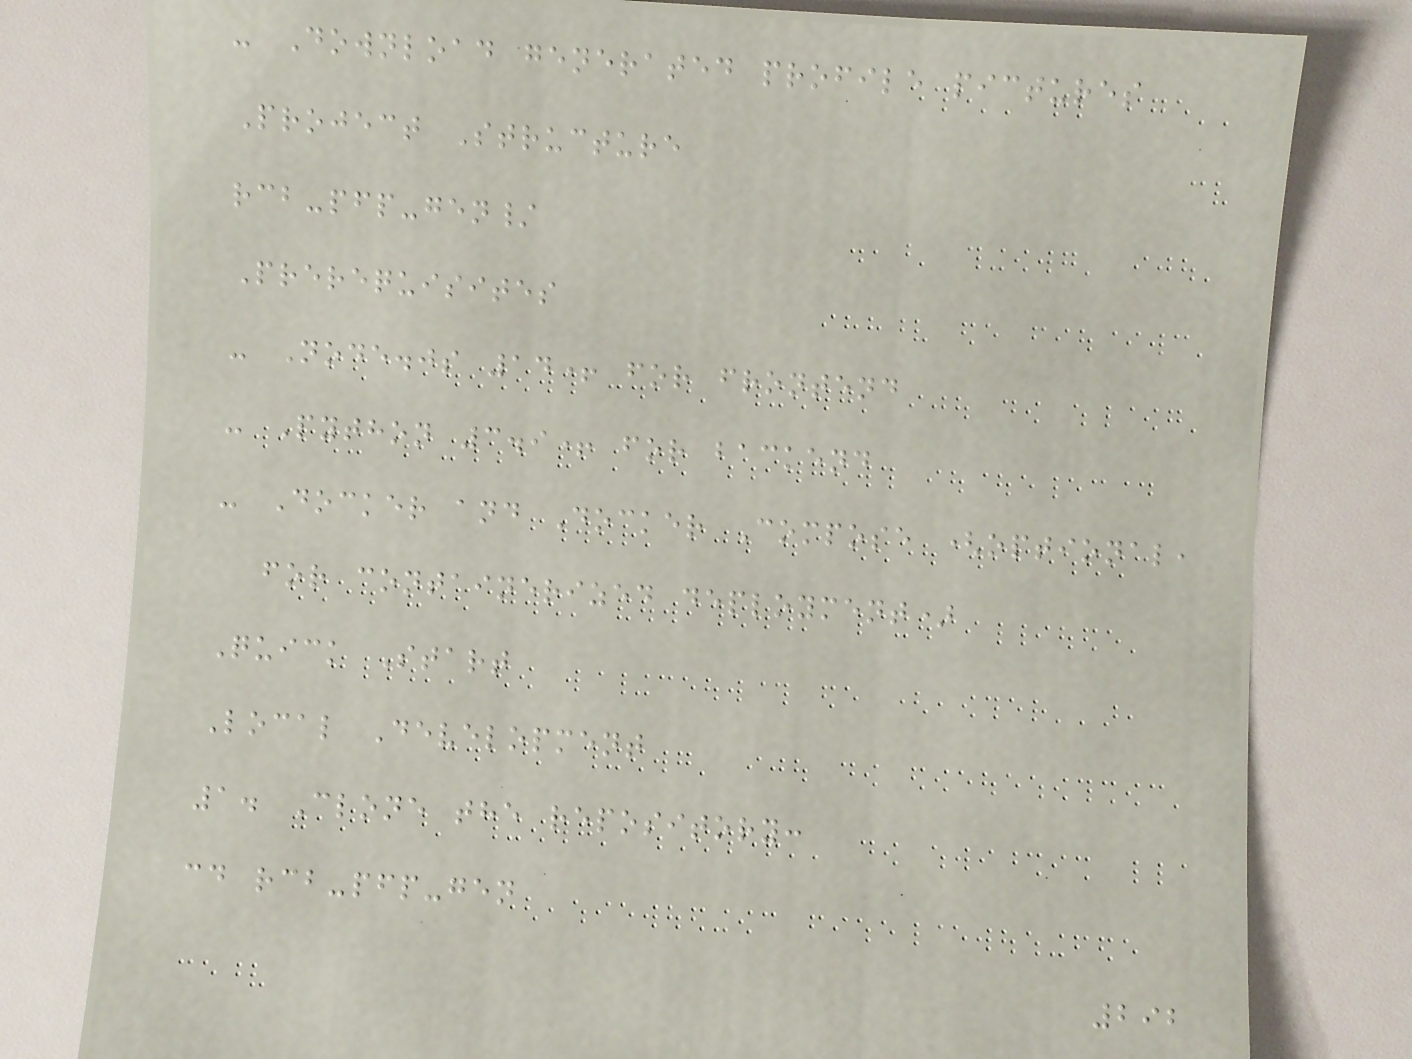- Download generated profile pictures
Project Structure
rcb-pfp-gen/
Prerequisites
- Node.js 14+ for frontend
- Python 3.9+ for backend
- Docker and Docker Compose (optional,
for containerized deployment)
Quick Start
Local Development
1. Clone the repository:
cd rcb-pfp-gen
292
